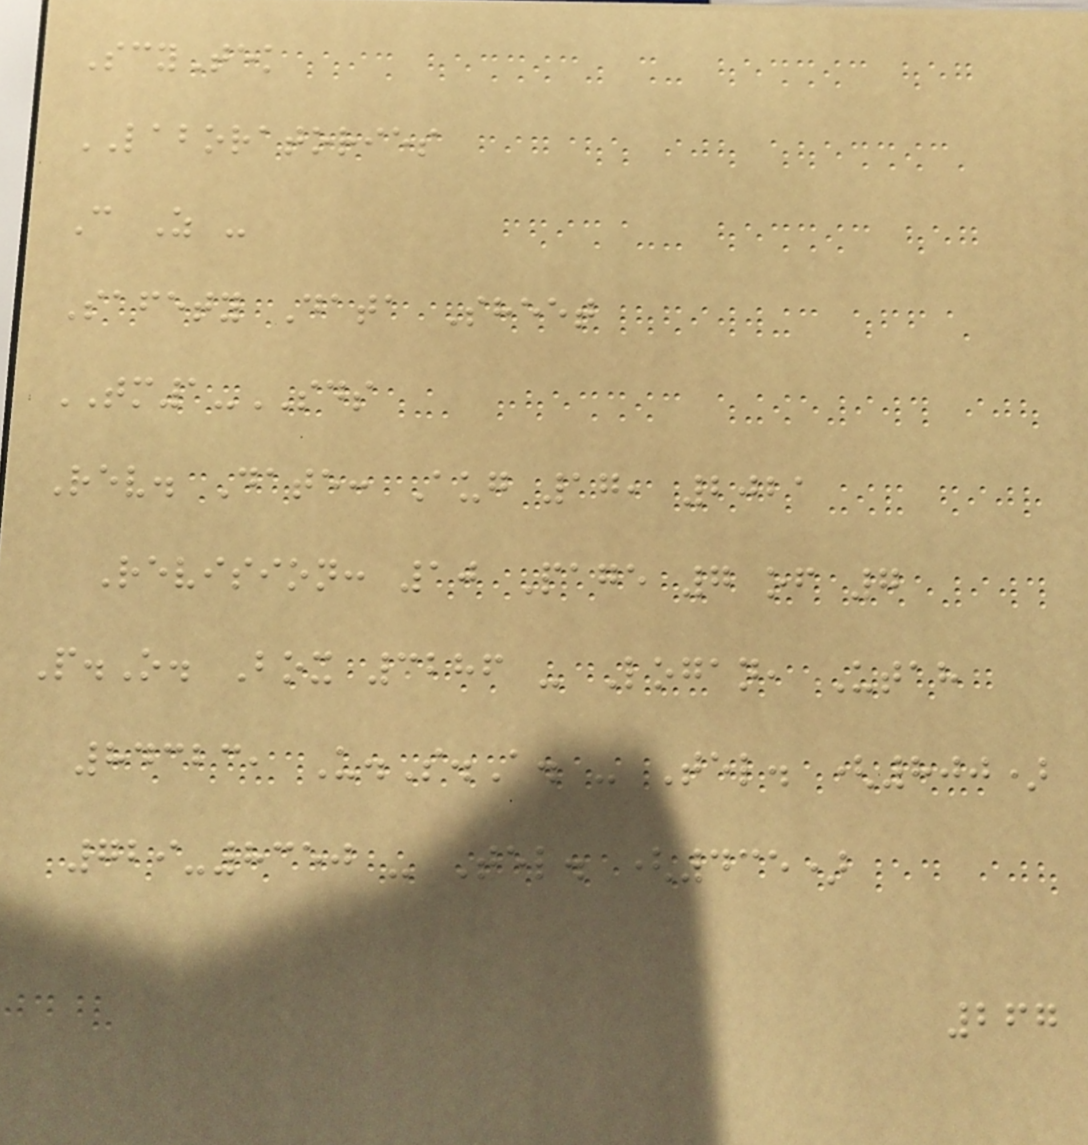ScyTek
LABORATORIES
C Z -
Safety Data Sheet
TM1-SDS
Rev. Date: Aug 17, 2021
Revision: 10 Page 7 of 7
P.O. Box 3286 - Logan, Utah
84323, U.S.A. - Tel. (800)
729-8350 - Tel. (435)
267
